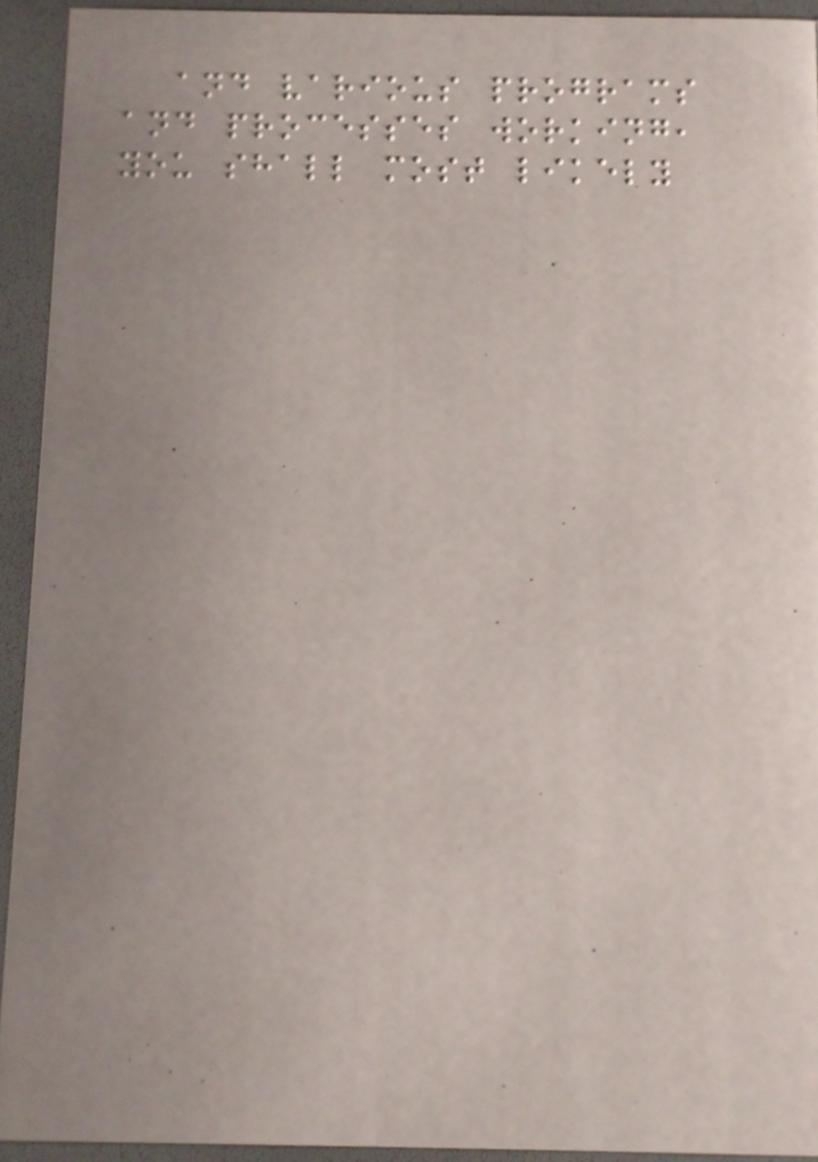and various programs
and processes working,
you shall most likely
